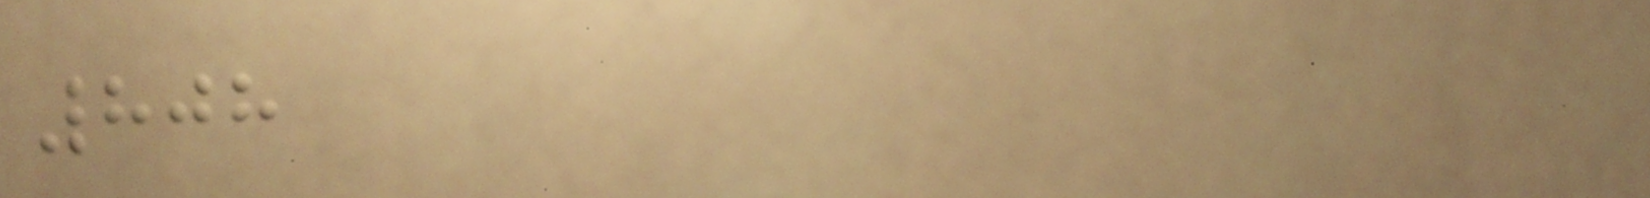808
